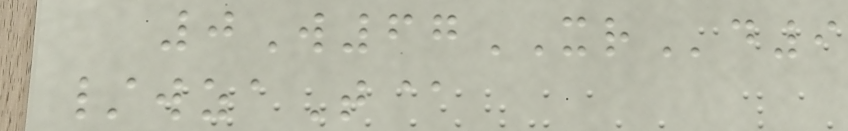0W67XRd9
/wzaT@
